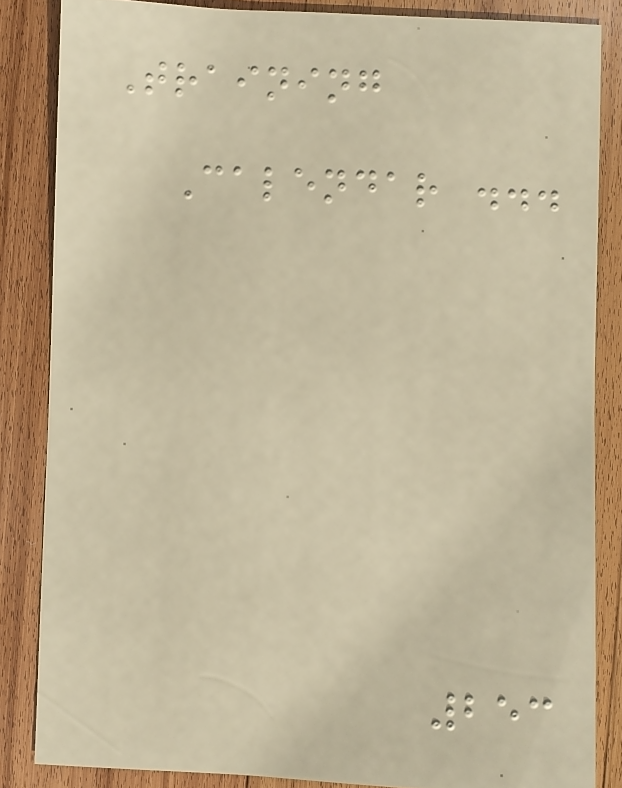Training
Calendar ...
253
